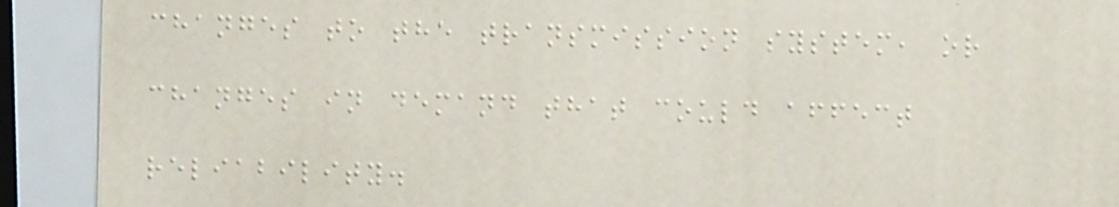changes to the transmission system, or
changes in demand that could affect
reliability.
